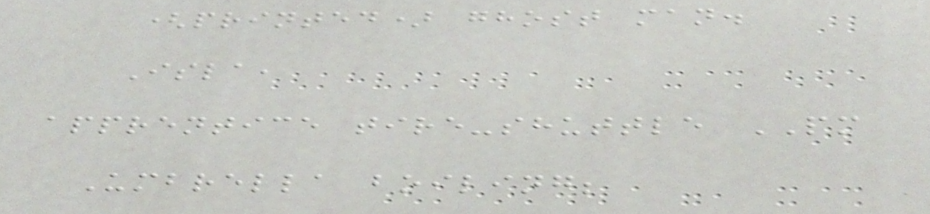(printed) ghost man.
Isla,
apprentice tire-shuttle PM
Umbrella boiling;
